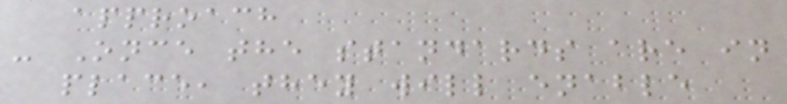approach
- Once the standards are in
place, they will enable
